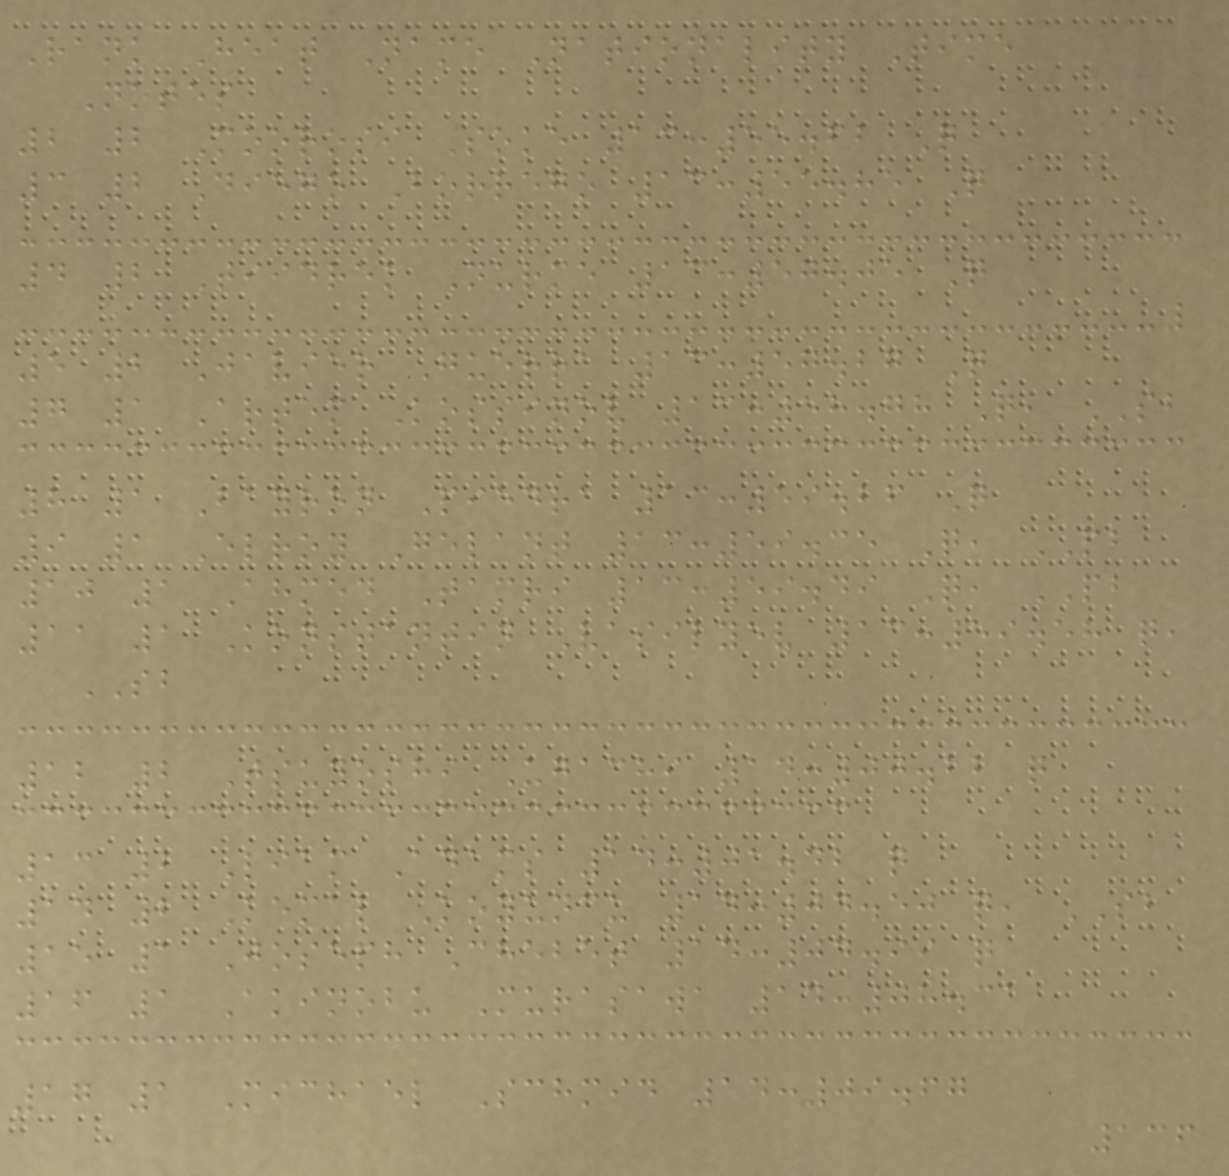Rank Heat Name Nationality Time
Notes
2 2 Moorosi Soke 13:55.62 Q
3 2 Diego Borrego 13:55.85 Q
4 2 Tiidrek Nurme 13:57.05 Q
5 2 Javier Guerra 13:57.27 Q
7 1 Artem Kossinov 13:58.78 Q, SB
8 1 Bayron Piedra 13:59.26 Q
9 1 Elroy Gelant 13:59.35 Q, PB
10 1 Ahmed Tamri 13:59.49 Q, PB
11 1 Konstantin Vasilyev 13:59.58 q,
SB
12 2 Tsuyoshi Ugachi 14:00.22 q
13 2 Liam Adams 14:01.42 q
14 2 Kemal Koyuncu 14:04.50 q, SB
15 1 Joseph Chebet 14:04.99 q
16 1 Akinobu Murasawa 14:08.31
17 1 Michael Schmid 14:09.67
136
